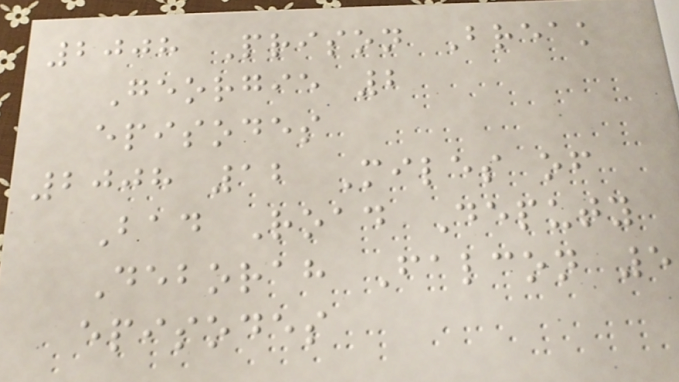2008 Prison Break
Georgie 2
episodes
2008 12 Miles of
Bad Road Deputy
Deborah Falcon 5
episodes
